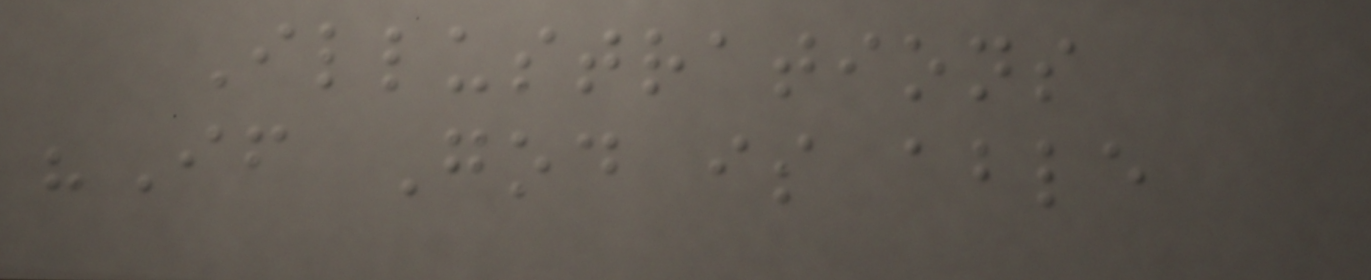Illustrations
"If God is able
